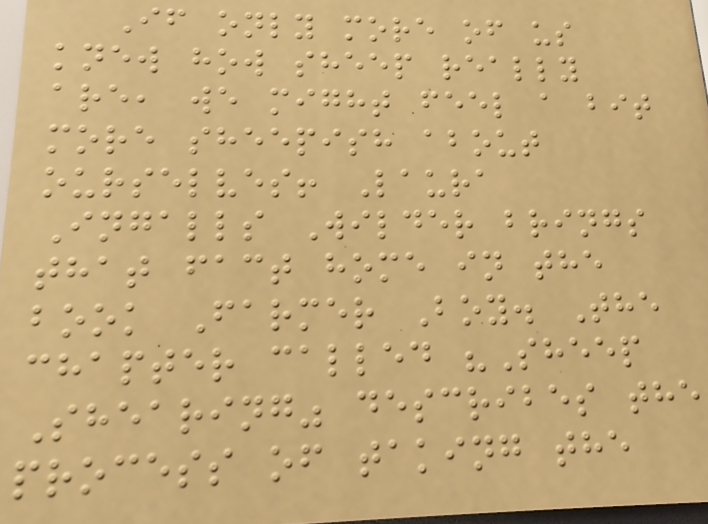If only more of us
knew how sheep really
are, we might feel a bit
more sheepish about
ourselves! Laura
Ingalls Wilder brings
that fact home in the
book Farmer Boy. The
chapter called "Sheep
Shearing" describes the
process of taking the
